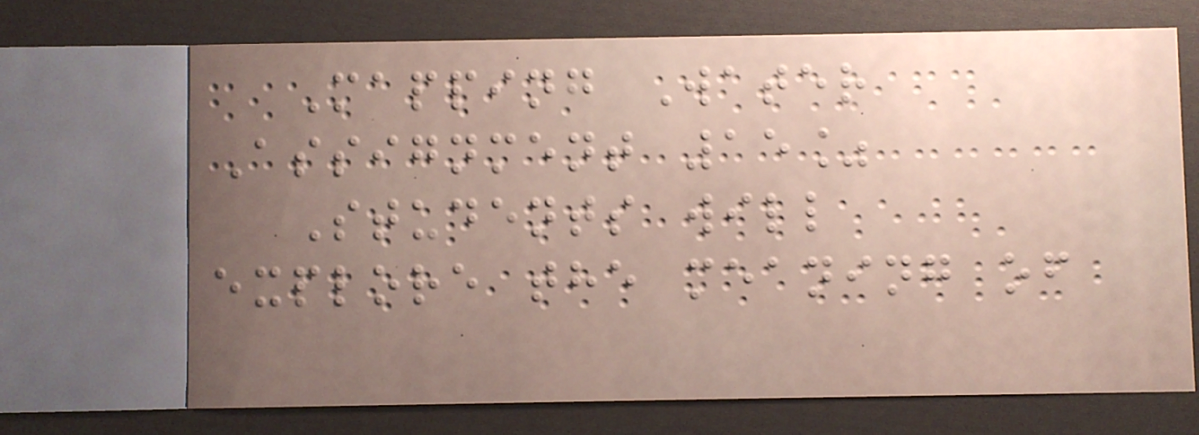Mapping Water
Assignment 15%
Students will
explore the meaning of
